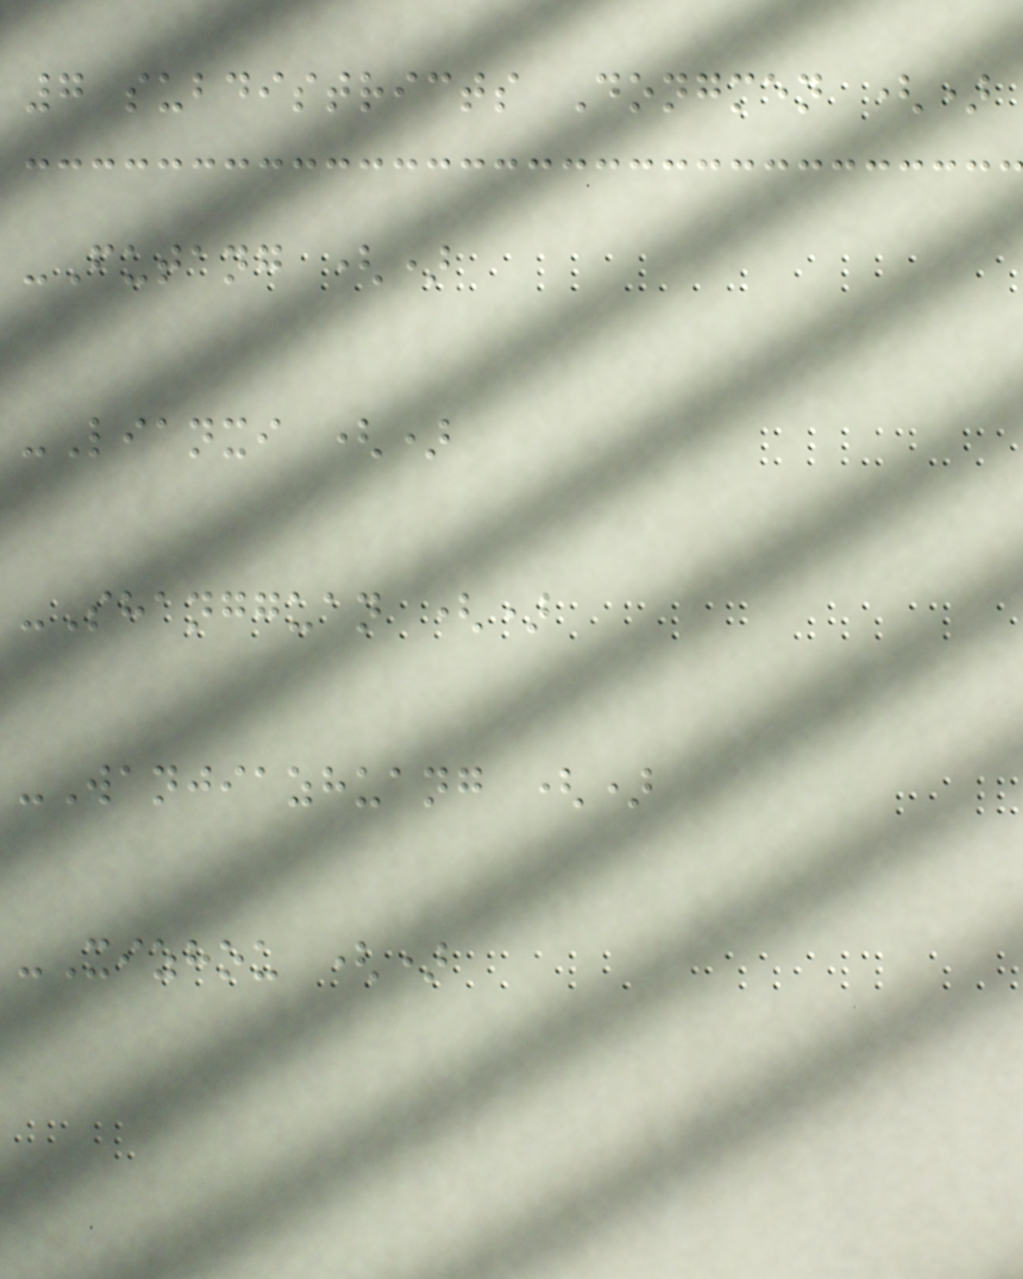7 subdistricts Dongmen ()
-Futang ()
-Lianxi ()
-Shangguan ()
-Wanjiazhuang ()
-Xizhou ()
